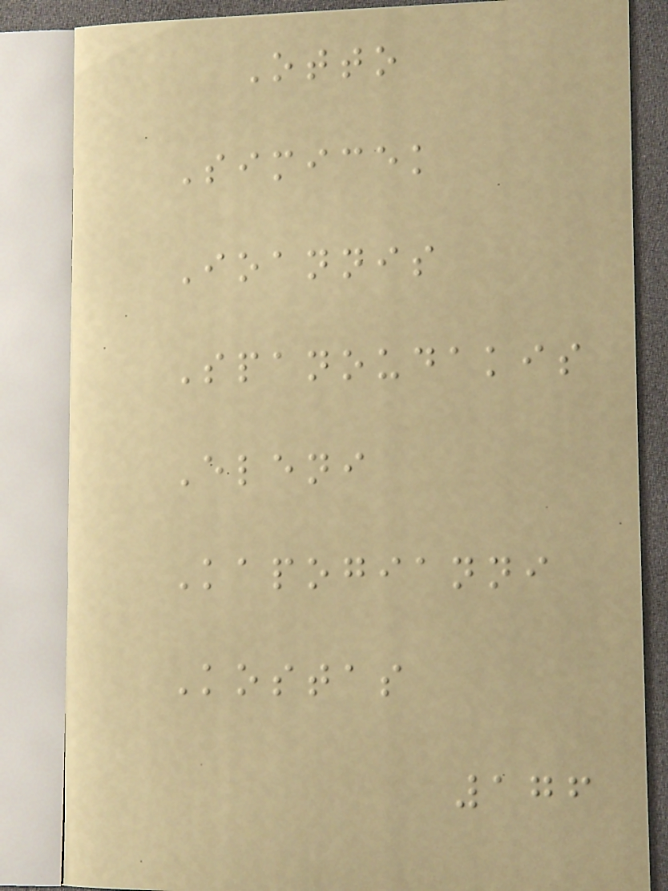Otto
Simicek
Ioannis
Spanoudakis
Eleni
Kapogianni
Kostas
176
